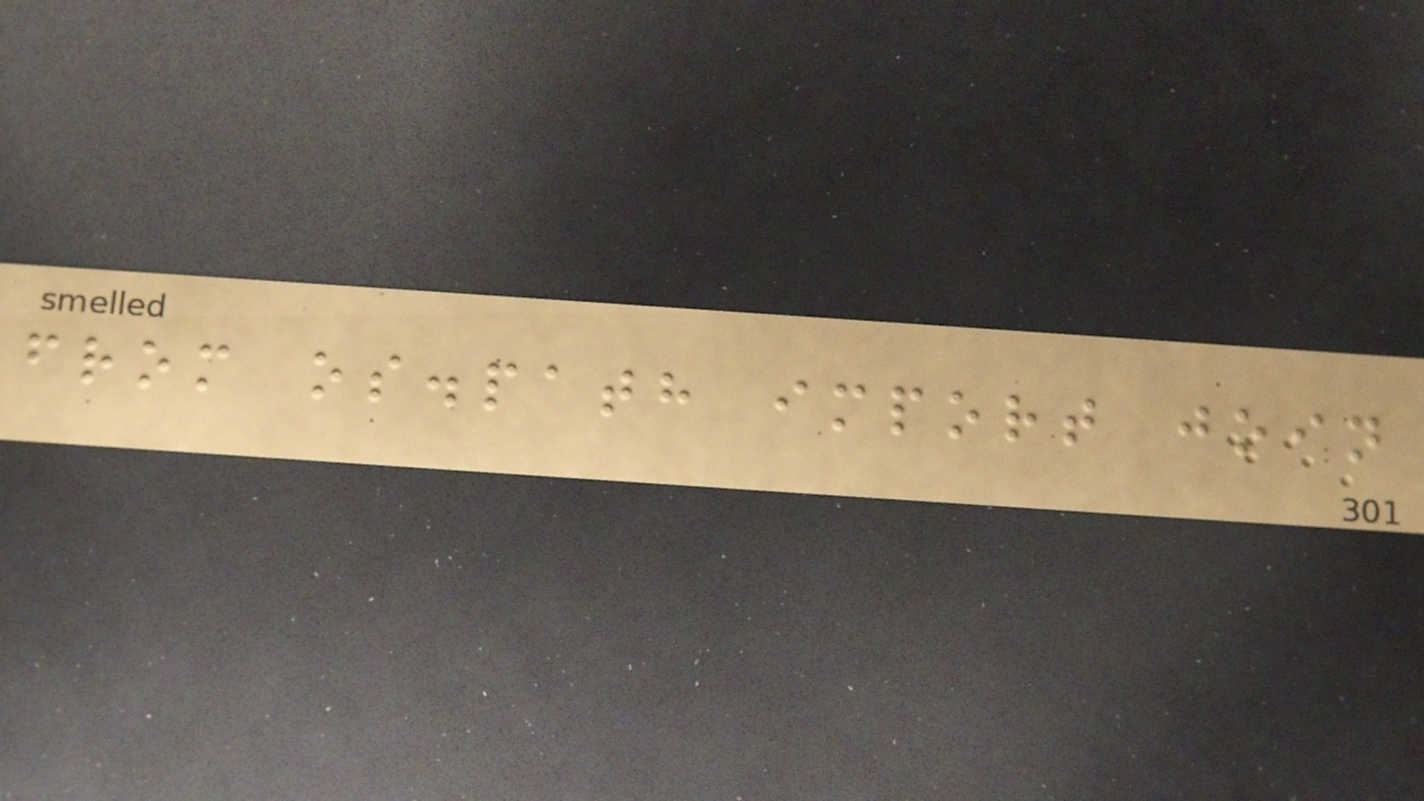from os.path import join
